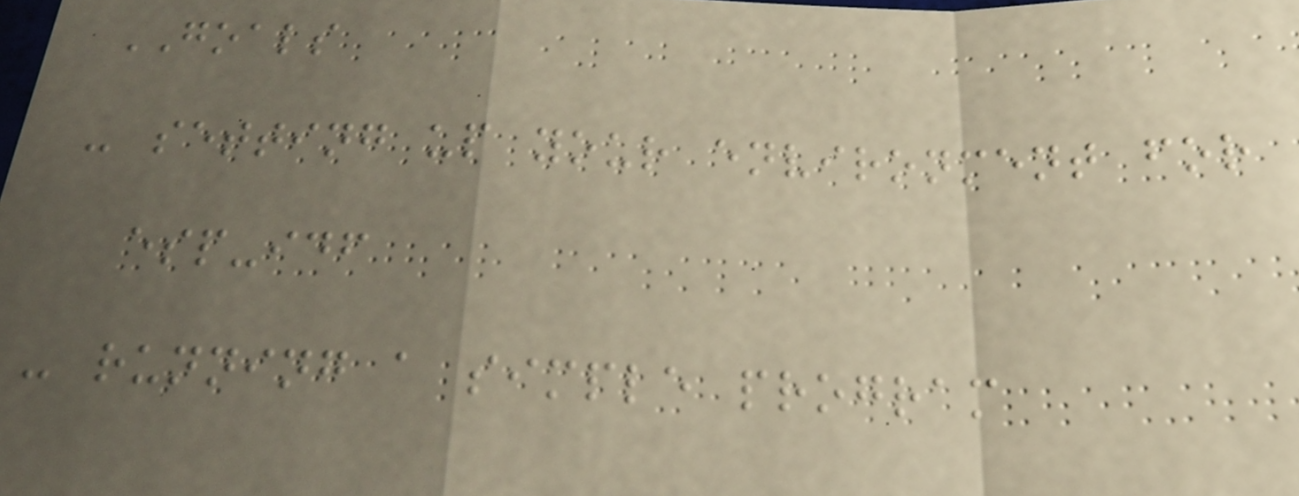GOALS
- setting up your environment for
esp-idf
- running a simple program
